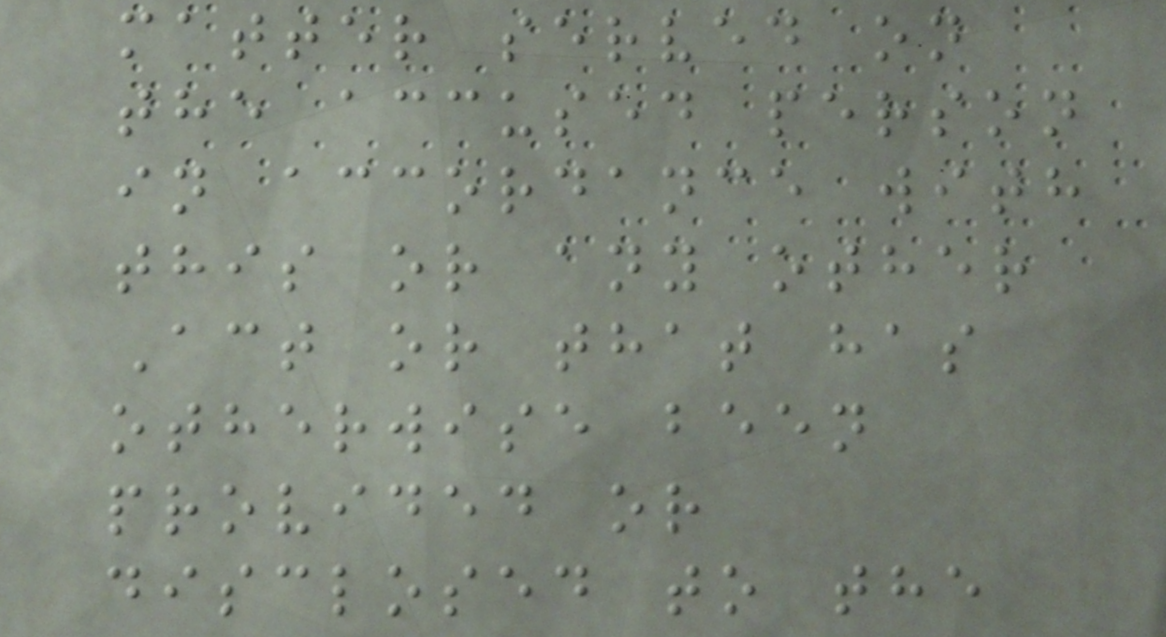matter served on
the accused person
in accordance with
this or any other
Act or that has
otherwise been
provided or
disclosed to the
